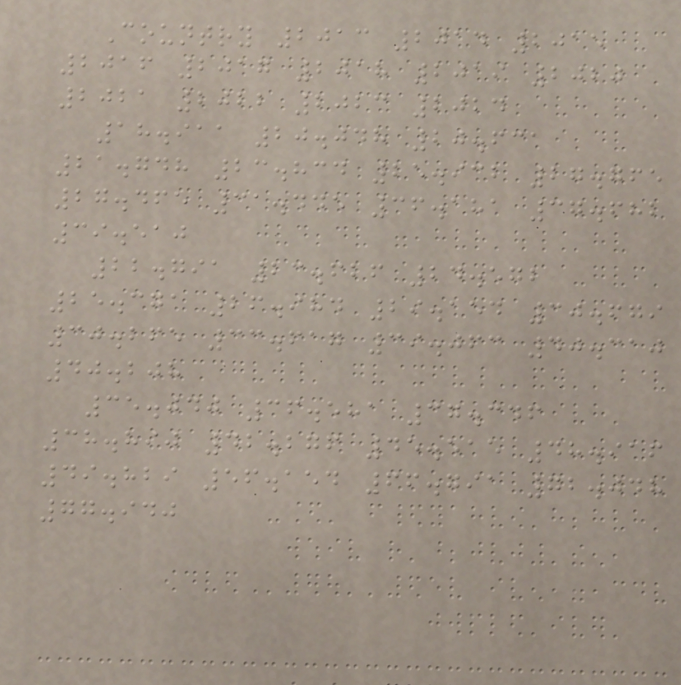Country 2013 2014 2015
2016 2017 2018 2019 2020
2021 2022 2023 2024
18.911 20.048 20.631
21.748 23.834 25.932 27.765
27.465 31.445 36.181 37.682
39.510
22.791 23.626 24.572
25.371 26.984 29.154 30.679
30.265 33.617 39.063 40.310
40.208
35.040 36.581 37.346
38.890 42.276 45.515 48.916
49.829 56.154 66.791 72.048
77.940
